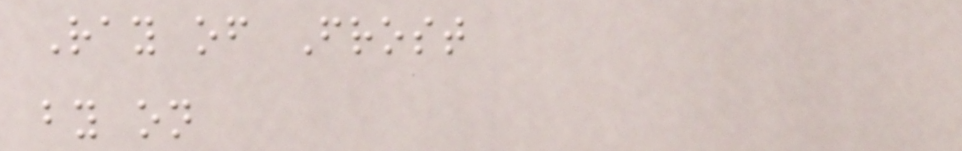Ray of Frost
by on
